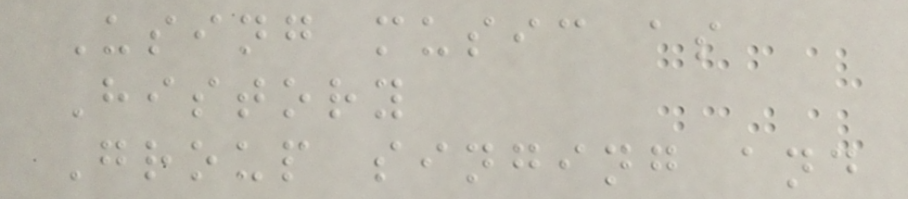Using music as
History
Group singing and
